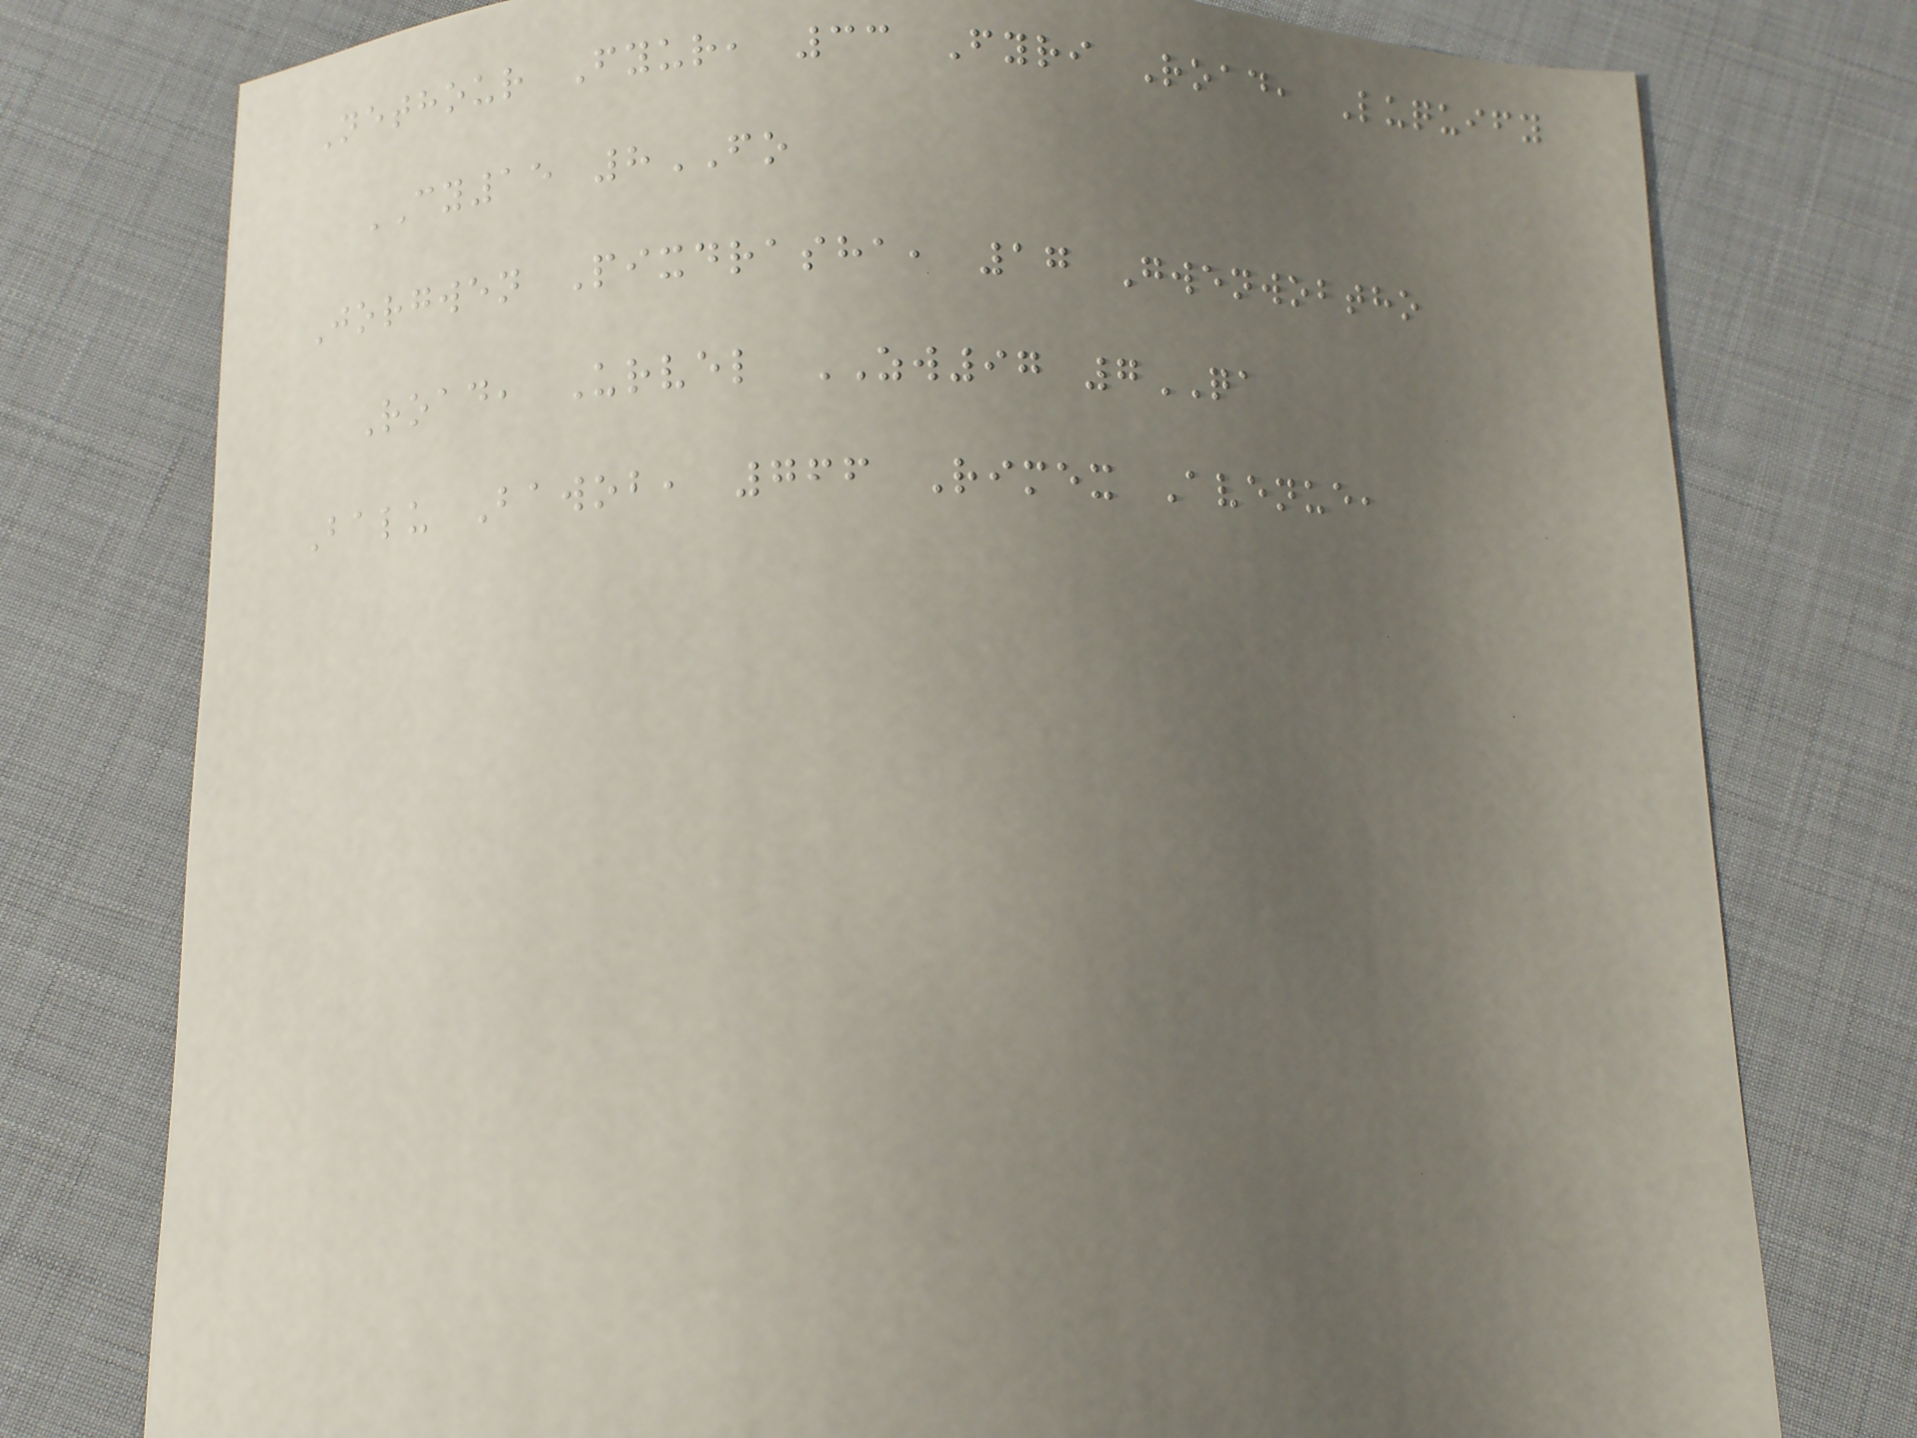Nethour Fyur, 33 Fyri Road, Luquify
CY15 8FO
Jorgwen Pixdrasha, 17 Gwenwobtho
Road, Urvel ZW97 7QA
Balu Bawob, 766 Rimex Avenue,
